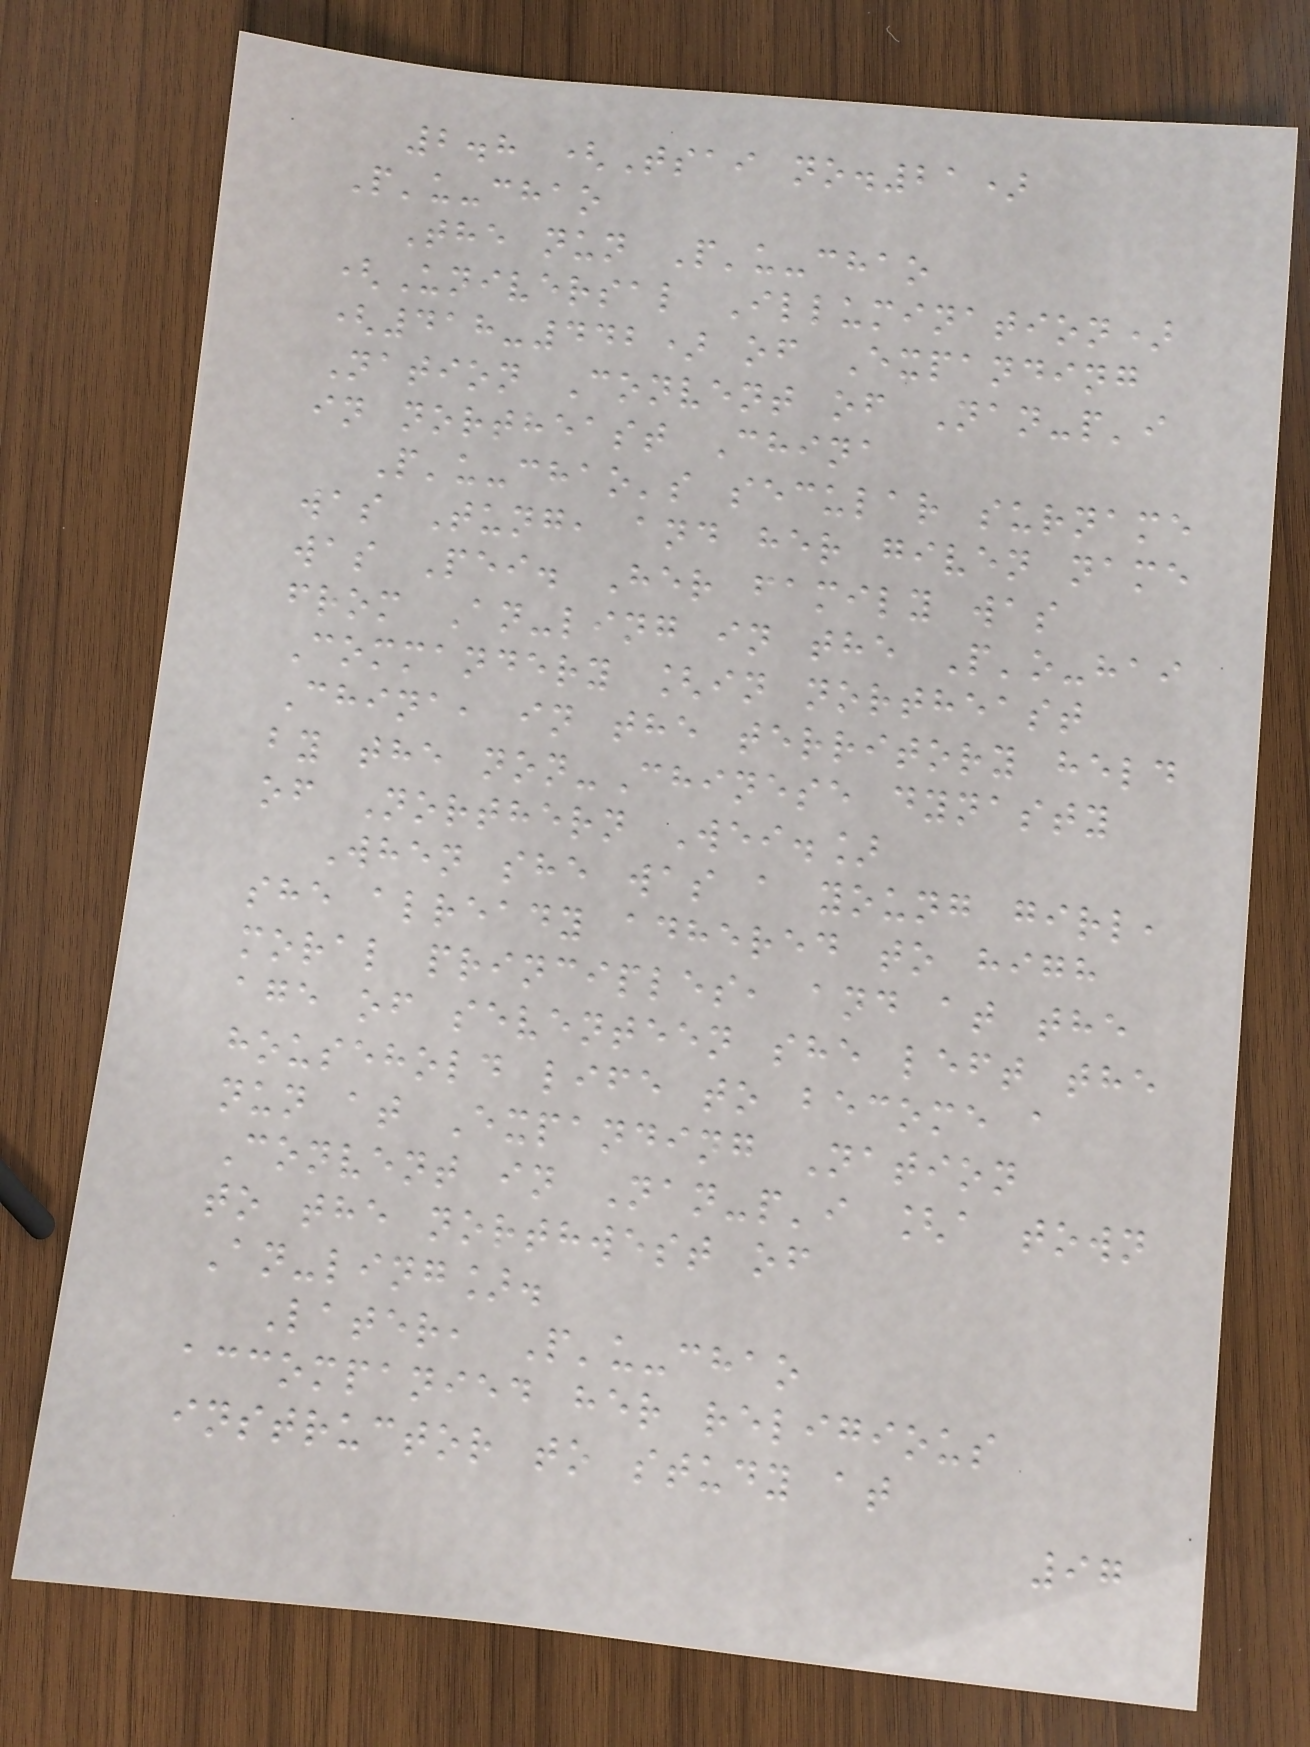2.8 (Tsai no.21)
P'u-chao
The nun P'u-chao
(Universal Illumination)
(418-442) of Expanding
Nation Convent of Nan-p'i
in northeast China
P'u-chao's secular surname
was Tung, and her given name
was Pei. Her family was
from An-ling in the P'o-hai
Commandery [in northeast
China, in the territory held
by the non-Chinese dynasty
of Northern Wei.]
When she was a young girl,
she already adhered to high
moral principles, and at the
age of seventeen she left the
household life to become a
nun at Expanding Nation
Convent in Nan-p'i [a town
to the northwest of
An-ling].
Later, P'u-chao
accompanied her religious
instructor to study at
97
